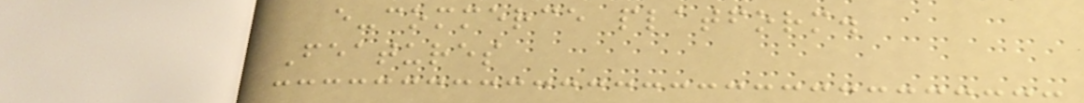e-commerce platform.
Features
